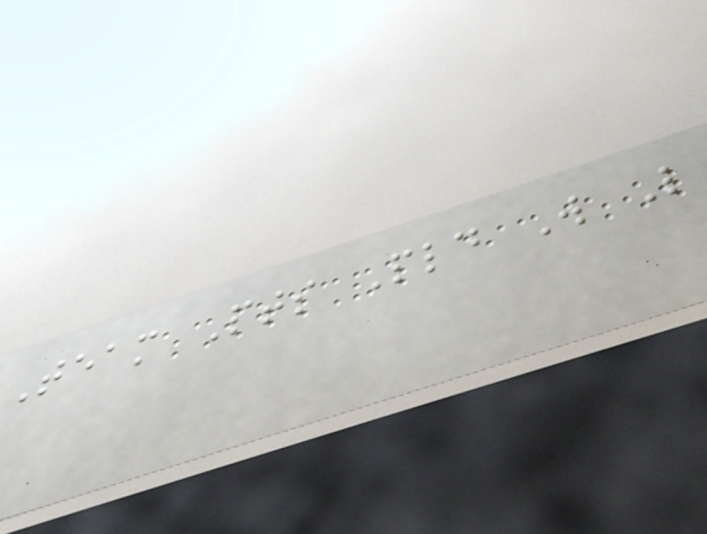Team Pts Pld W L
